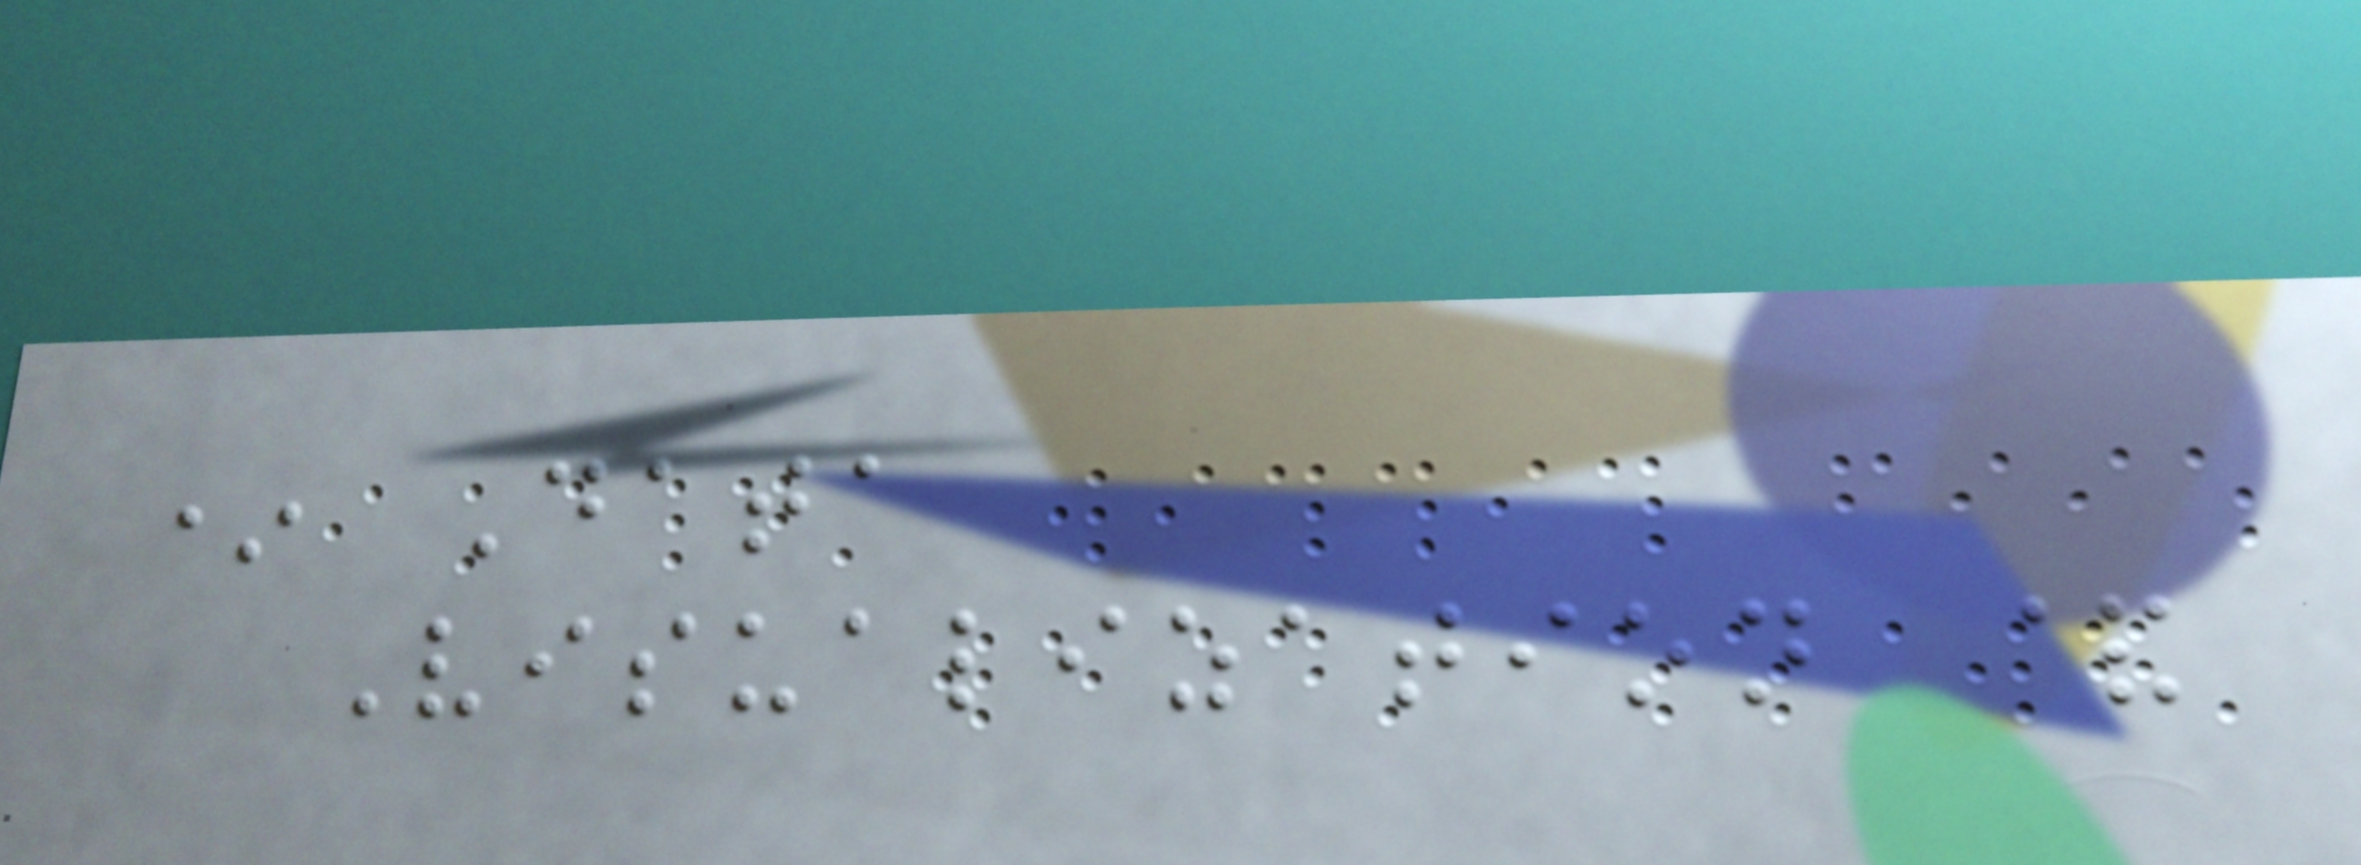* Data
Visualization &
